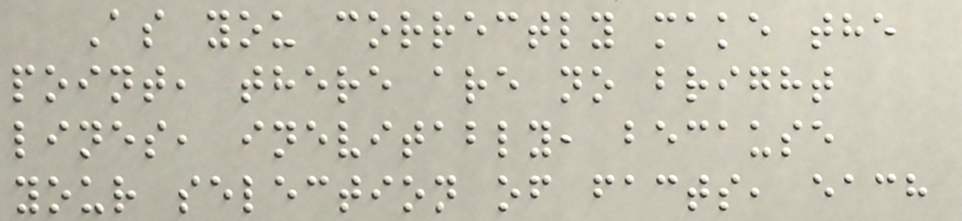As you correctly make the
point, there are no bright
lines, inevitably, because
your selection of facts, each
